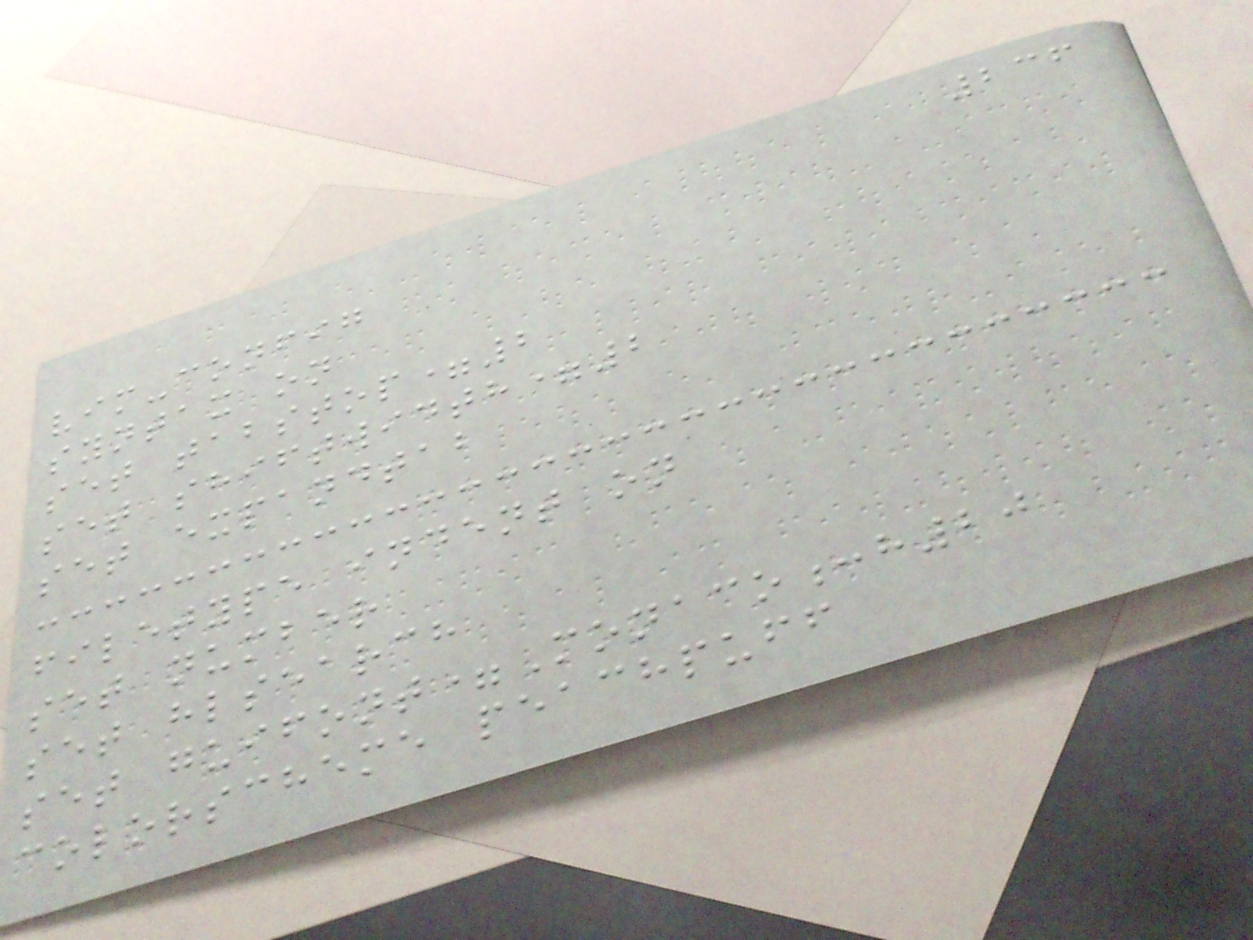236
vim-config
syntax on
set tabstop=2
set shiftwidth=2
set expandtab
filetype indent on
set number
set hlsearch
set guifont=Monaco:h20
colorscheme peachpuff
